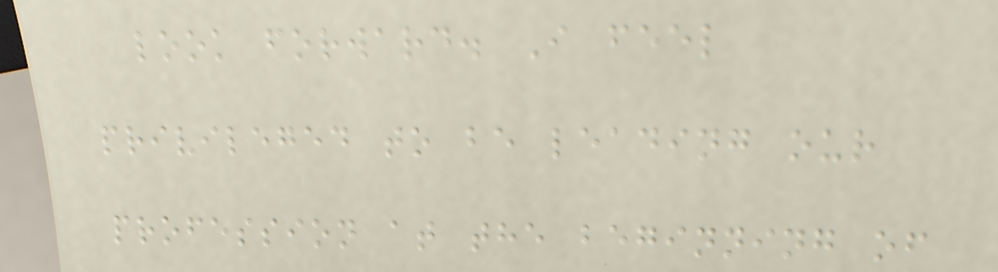look forward. I feel
privileged to be leading our
profession at the beginning of
